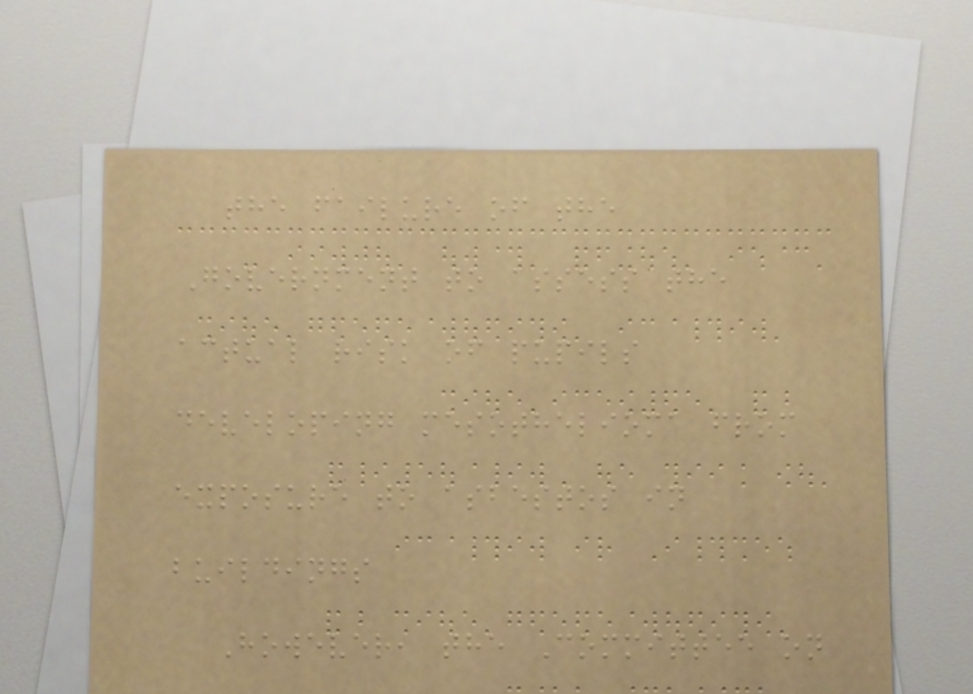the failure of the
Government to assess the
actual risk of pupils
developing mesothelioma from
exposure to asbestos in
buildings
However, the Committee on
